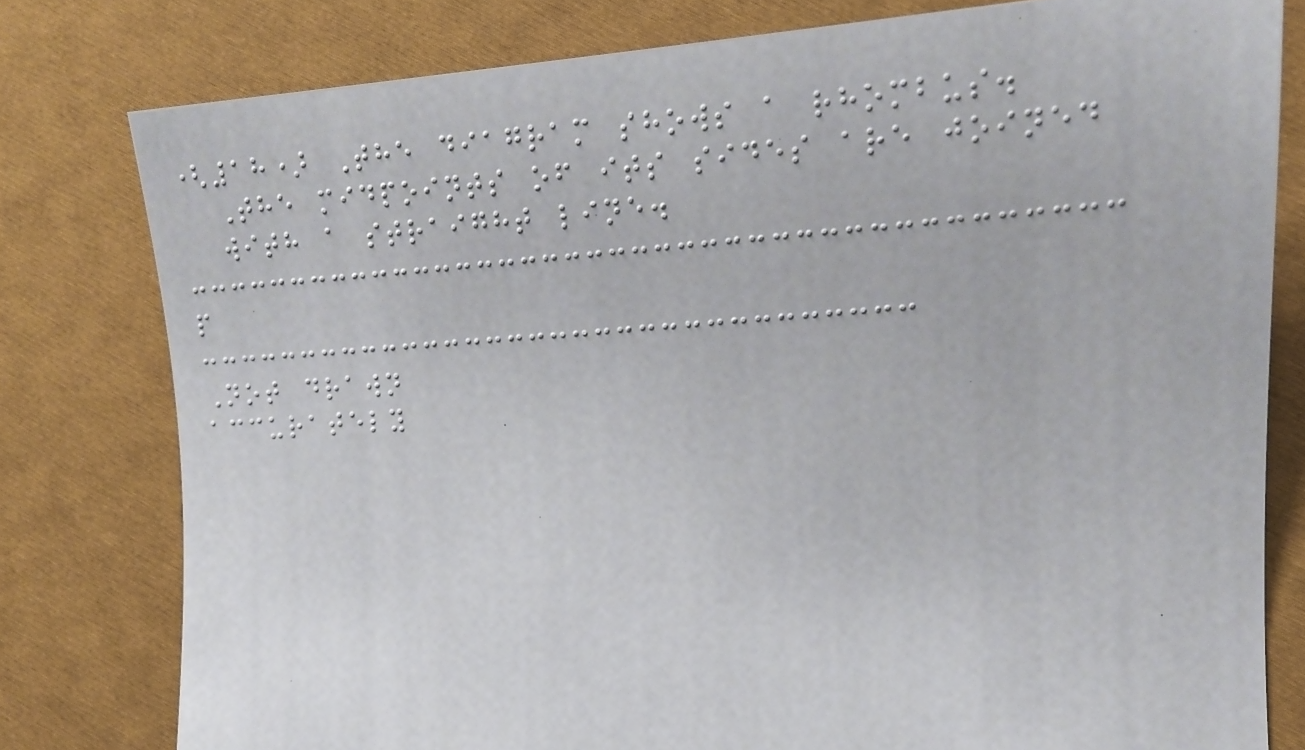(18) The diagram shows a rhombus.
The midpoints of its sides are joined
with a straight line.
p
Not drawn
accurately
